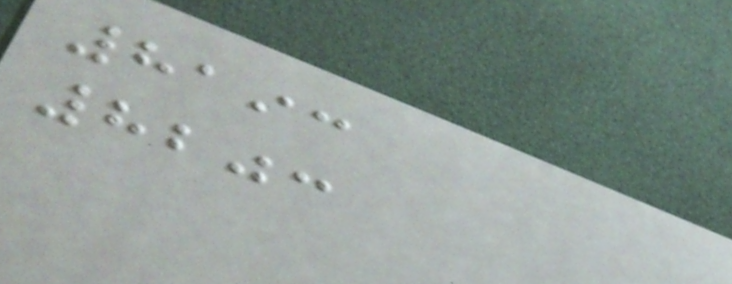8193
8203
